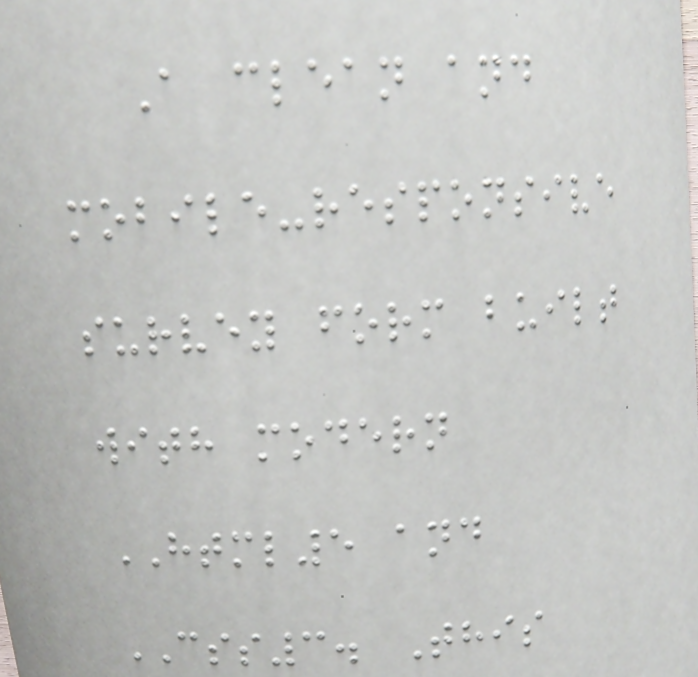A clean and
mobile-responsive
survey form built
with modern
HTML5 and
CSS3. This
